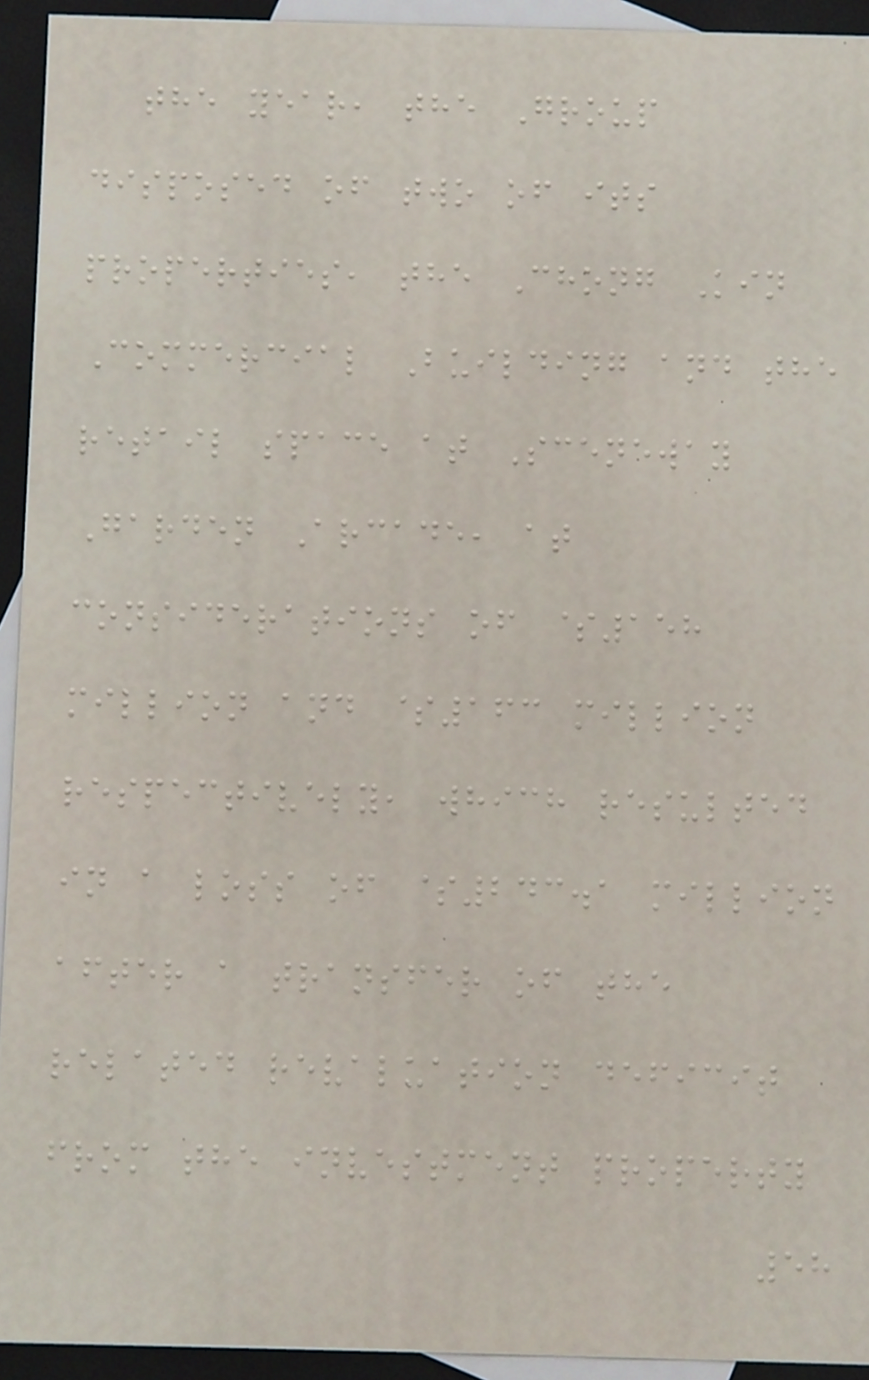the year, the Group
disposed of two of its
properties, the Chong Kin
Commercial Building and the
retail space at Sceneway
Garden Arcade, at
considerations of $158
million and $163 million
respectively, which resulted
in a loss of $243.1 million
after a transfer of the
related revaluation deficit
from the investment property
58
